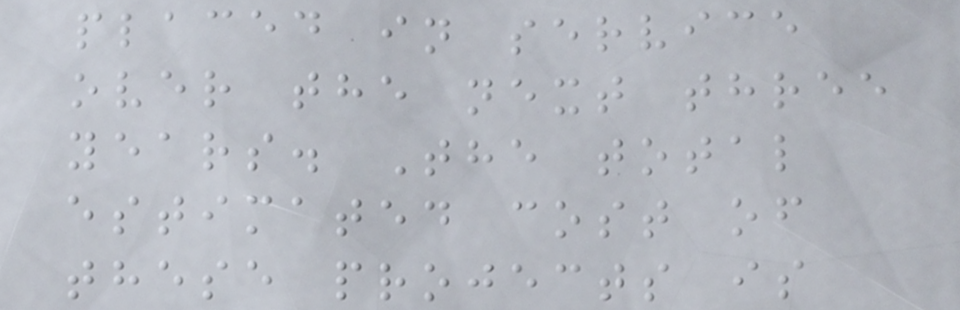placed in service
over the next three
years. The total
estimated cost of
these projects is
